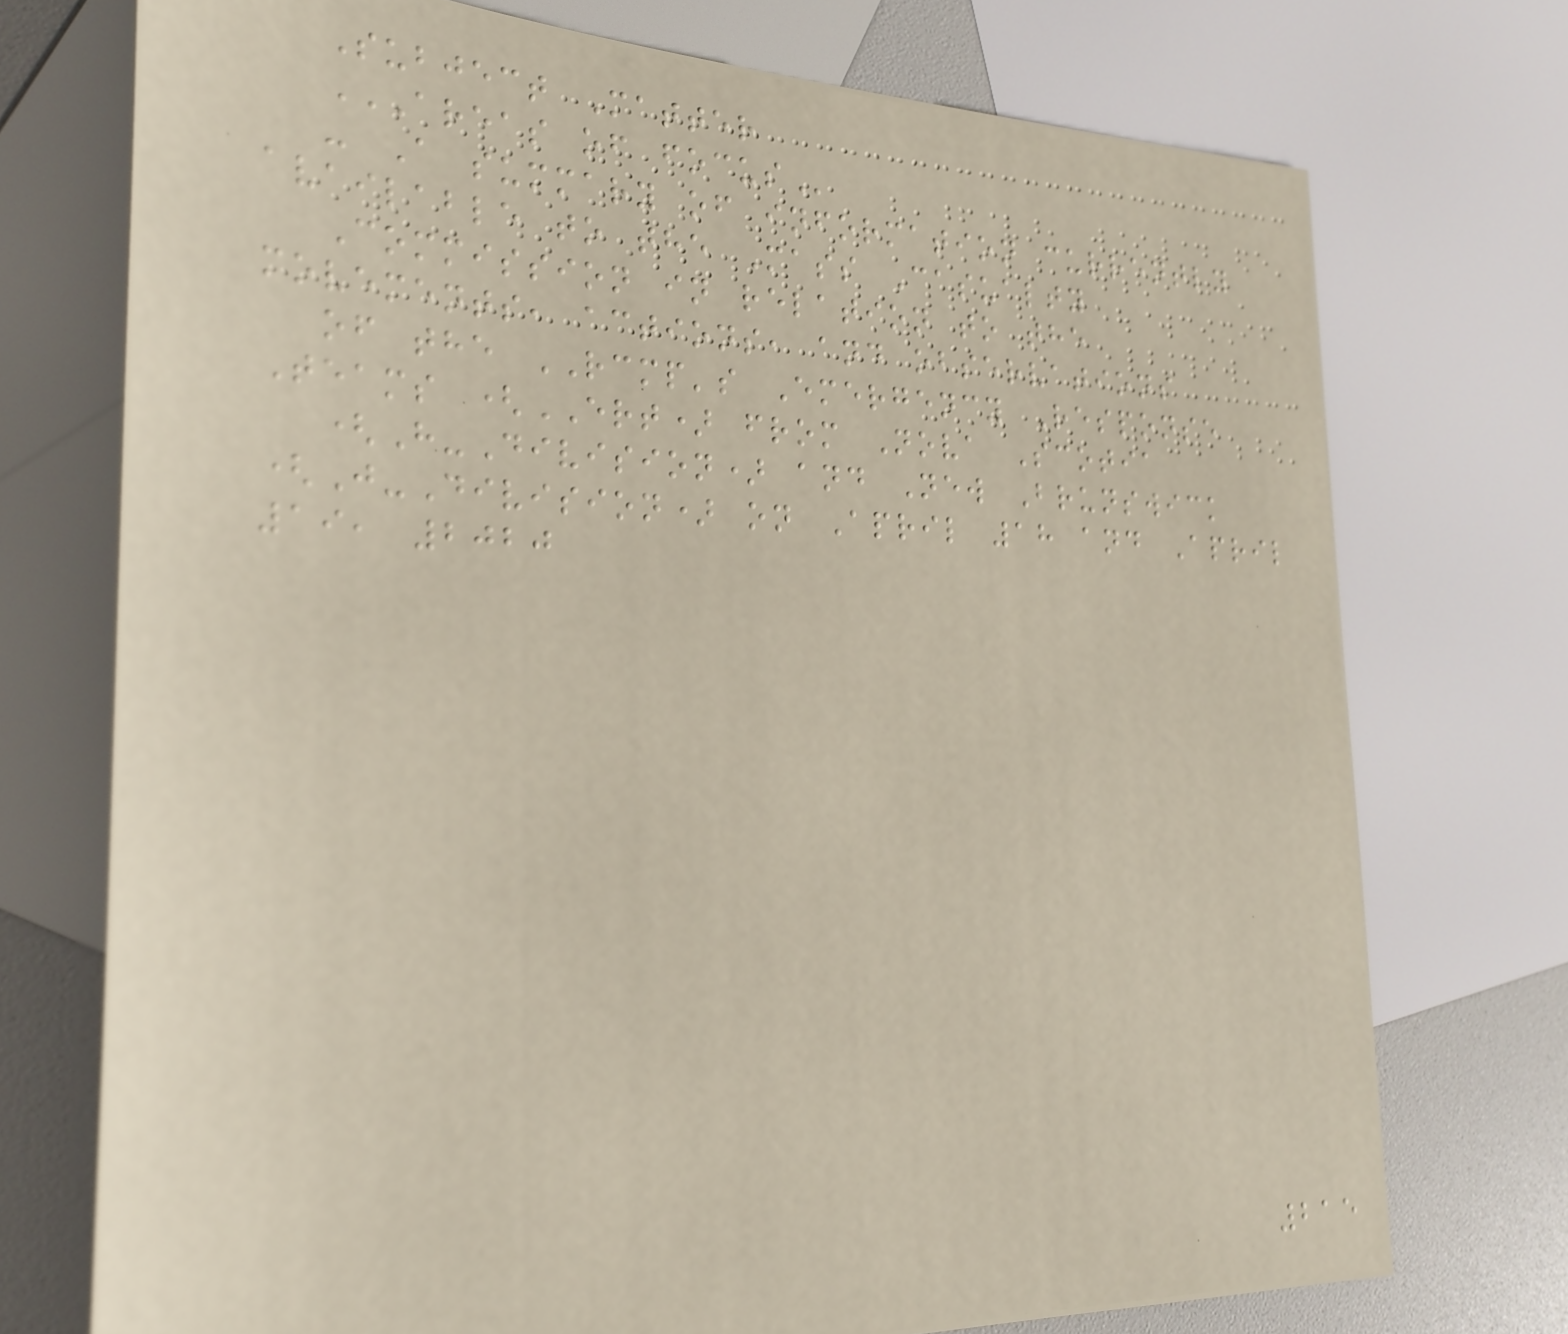Subject Matter
AREAS OF FOCUS
- A summary of information currently
available to the Mass Casualty
Commission in relation to the
movements, actions, and observations
of the RCMP's Emergency Response
Teams (ERT) from Nova Scotia
(H-Division) and New Brunswick
(J-Division) on April 18 and April
19, 2020
215
